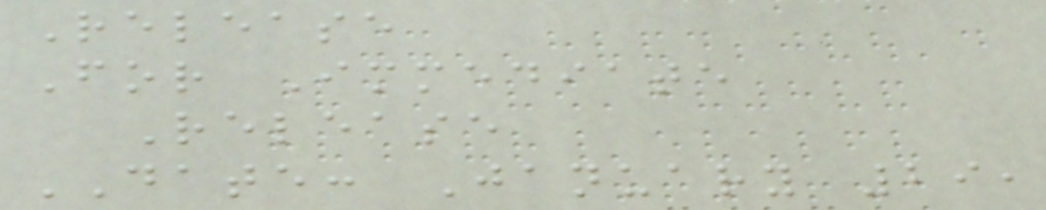Release
For Immediate
Release
DATE: January 29,
